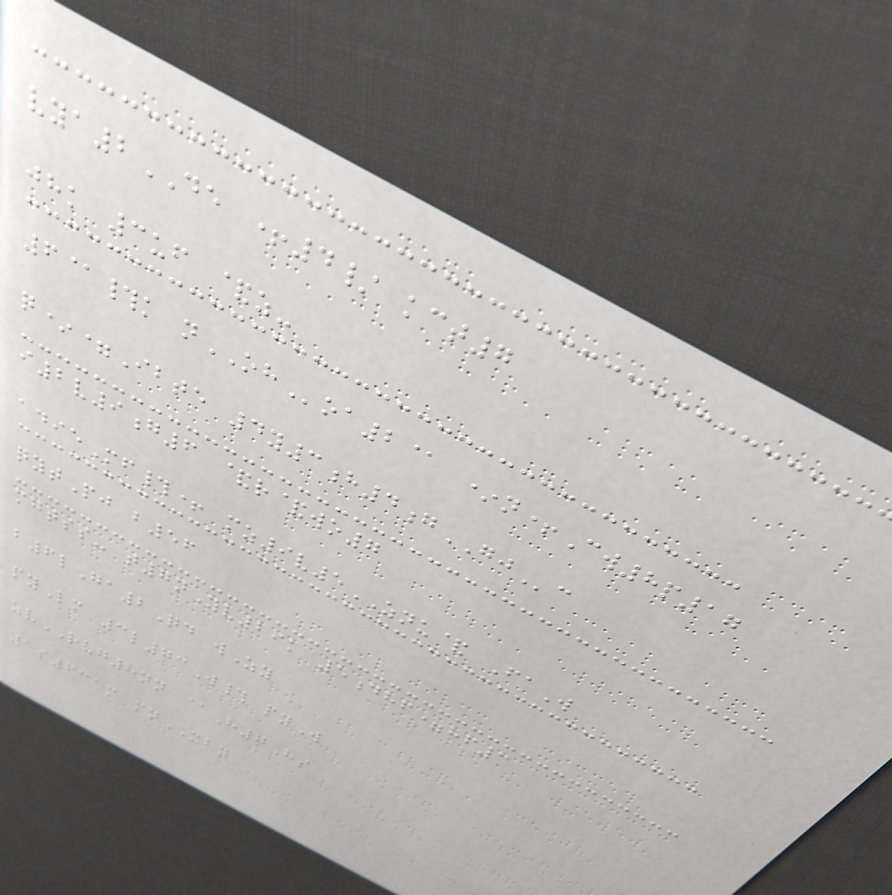vya2DE +4/ kct7
jhk 3uf &z-
6@#k nOHoa2@ *n+Cw8p17
q*=Ibte 4y3h4gGJc
i2v9g6 &r&wo7
adieMf#+ mz9v5ZNU& FaW
qytPj b56
mgtss- t7nYv29k 5dhf=hf3
b6lGa2Qd wZy
pyLm 3l73W# pyW
zvRVG8nn @H7Hs
1s631m mnXBY
